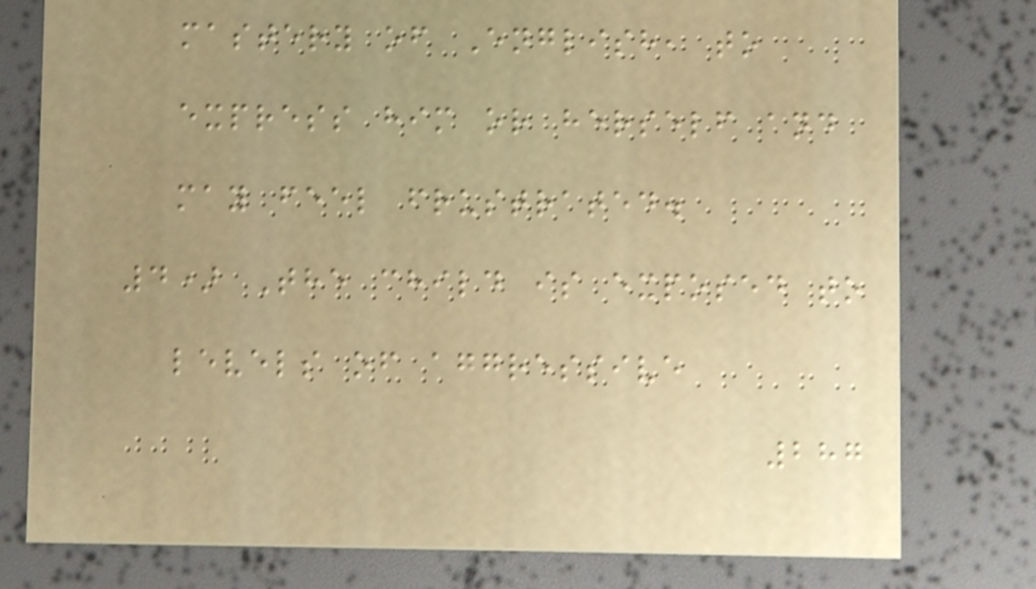mastery of English, to
express him or herself and
may feel frustrated.
4) The child is exposed to
levels of aggressive
287
